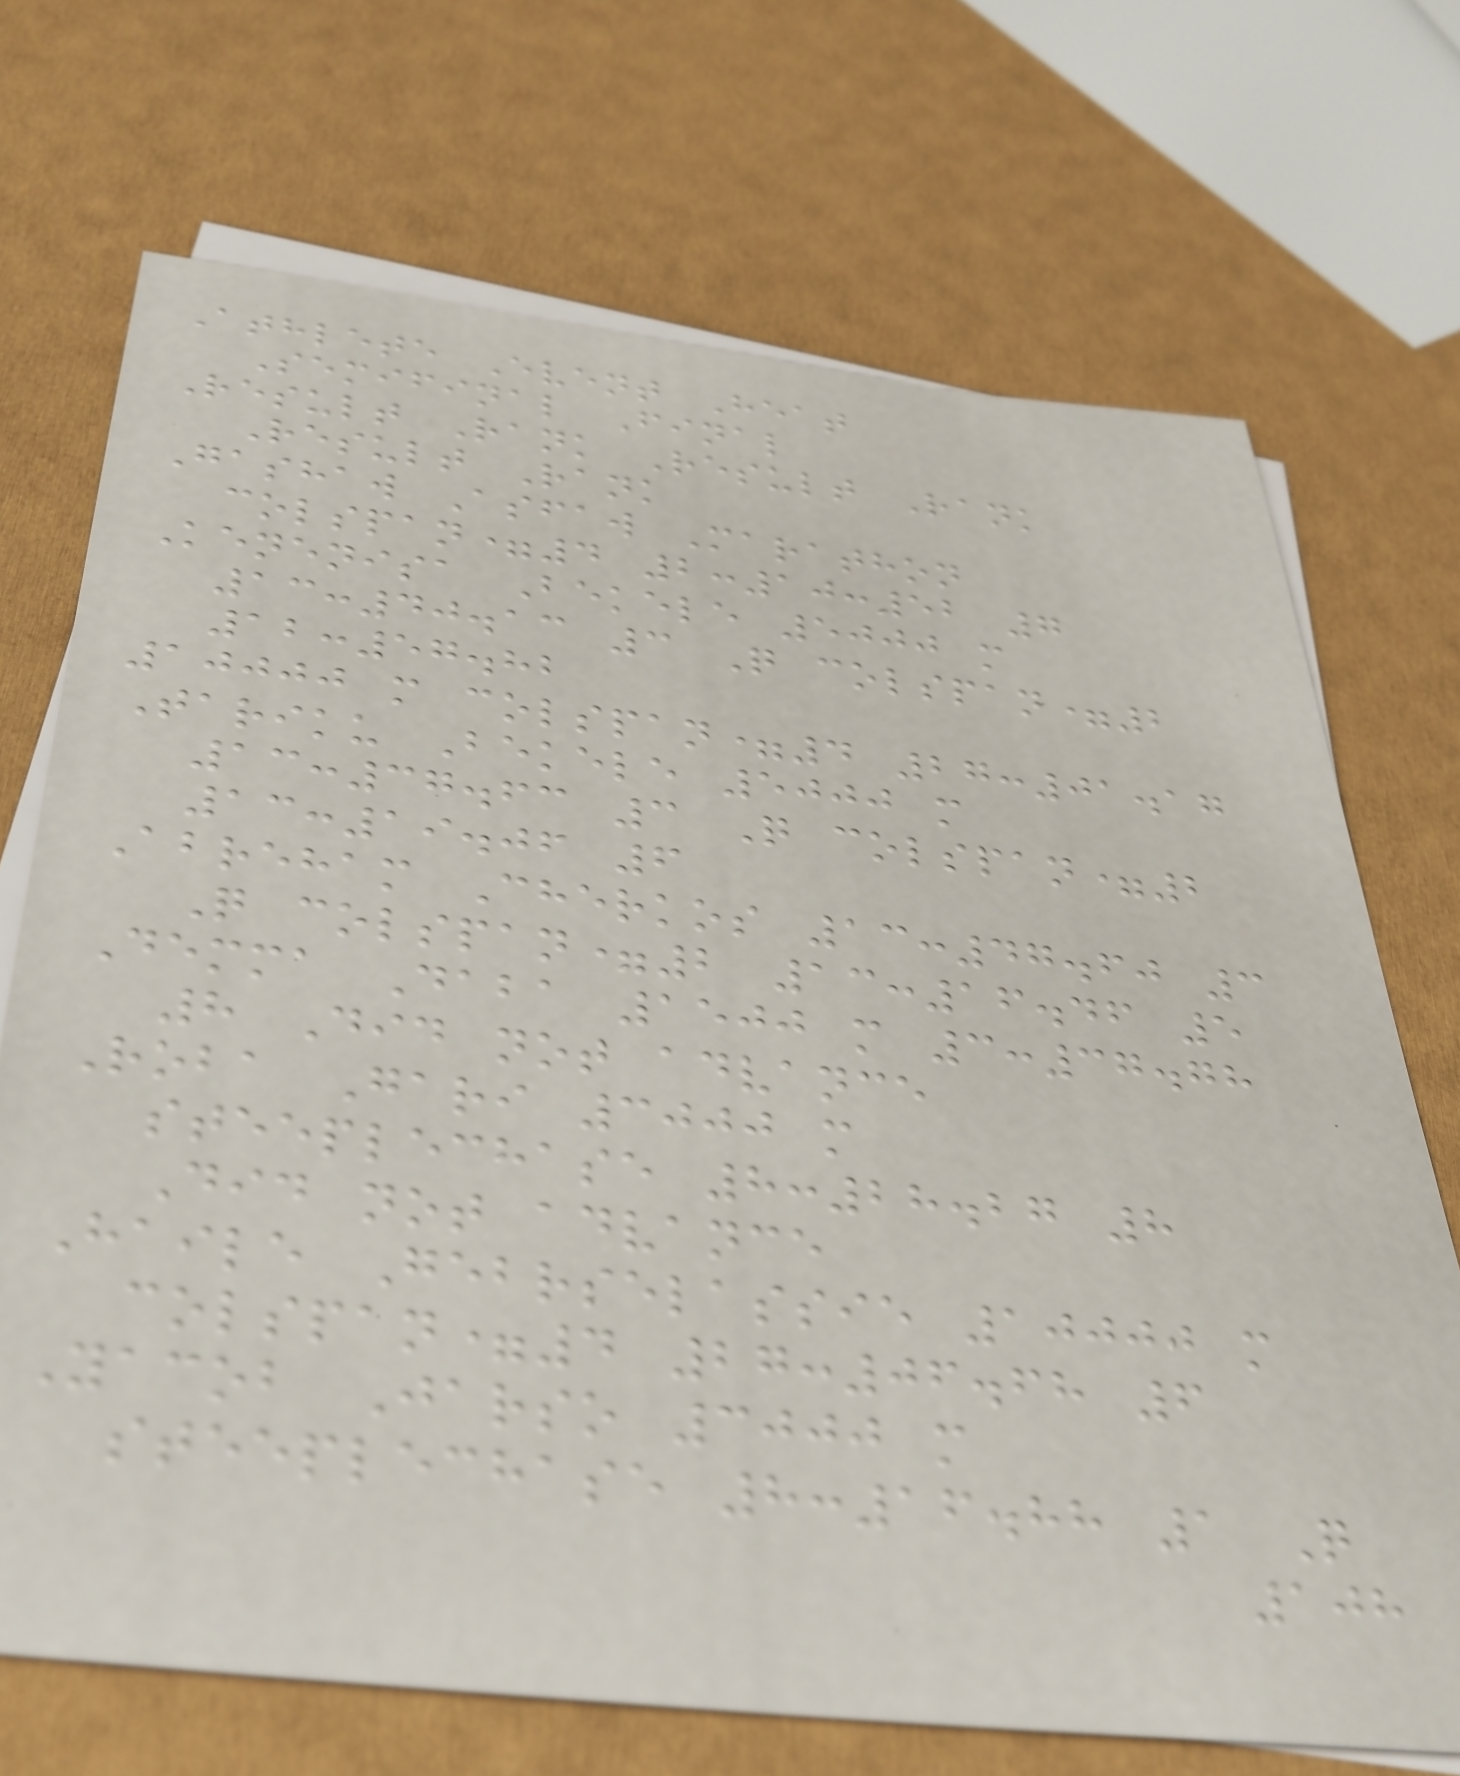Athlete Event Heat
Semifinal Final
Result Rank Result Rank
Result Rank
Gashaw Asfaw Marathon
colspan=4 2:10:52 7
Kenenisa Bekele 5000 m
13:40.13 3 Q colspan=2
12:57.82
10000 m colspan=4 27:01.17
Tariku Bekele 5000 m
13:37.63 3 Q colspan=2
13:19.06 6
Abreham Cherkos 13:47.60 3
Q colspan=2 13:16.46 5
Demma Daba 1500 m 3:37.78
8 Did not advance
Roba Gari 3000 m
steeplechase 8:28.27 8
Did not advance
Haile Gebrselassie 10000 m
colspan=4 27:06.68 6
Yacob Jarso 3000 m
steeplechase 8:16.88 1 Q
108
